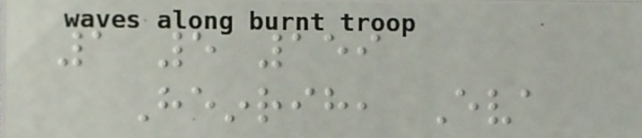1 5 159
Heinrih, Eva
